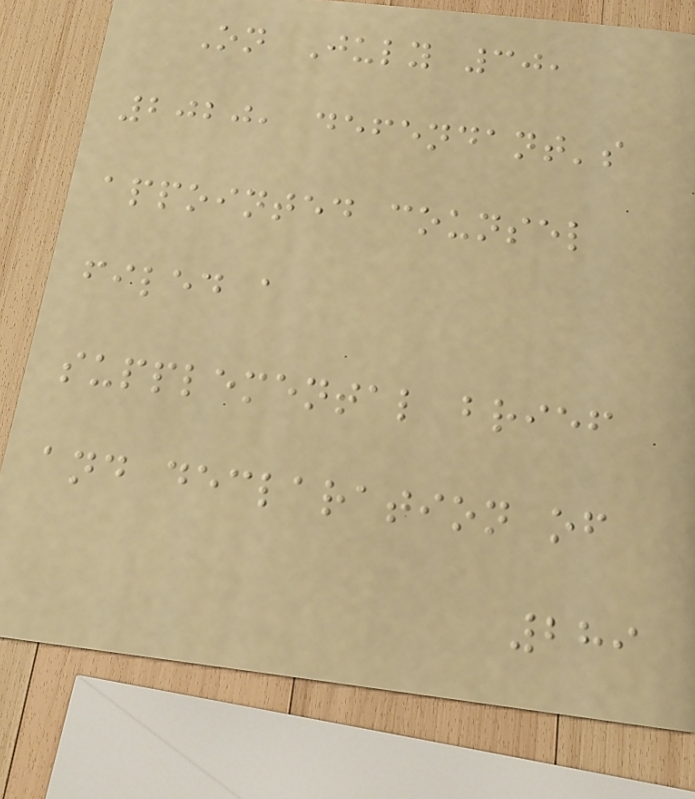On July 30,
2020, defendant's
appointed counsel
filed a
supplemental brief
and declaration of
289
